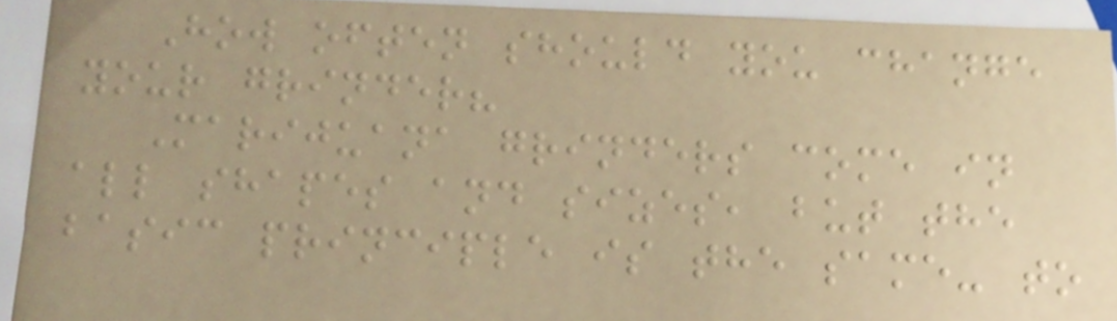How often should you change
your grinder?
Marijuana grinders come in
all shapes and sizes, but the
basic principle is the same- to
